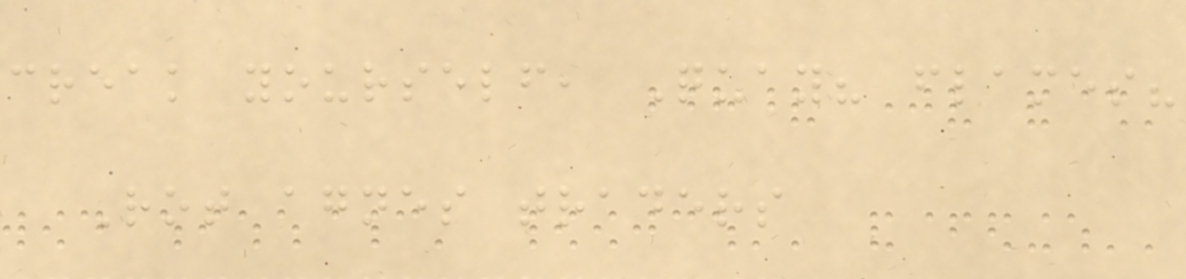creak yourself, Quay? flames?
Rot agnes traders
